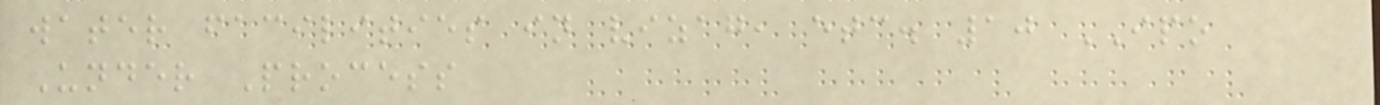water facilities in vizag, etc. 10 IPO
Under Process
